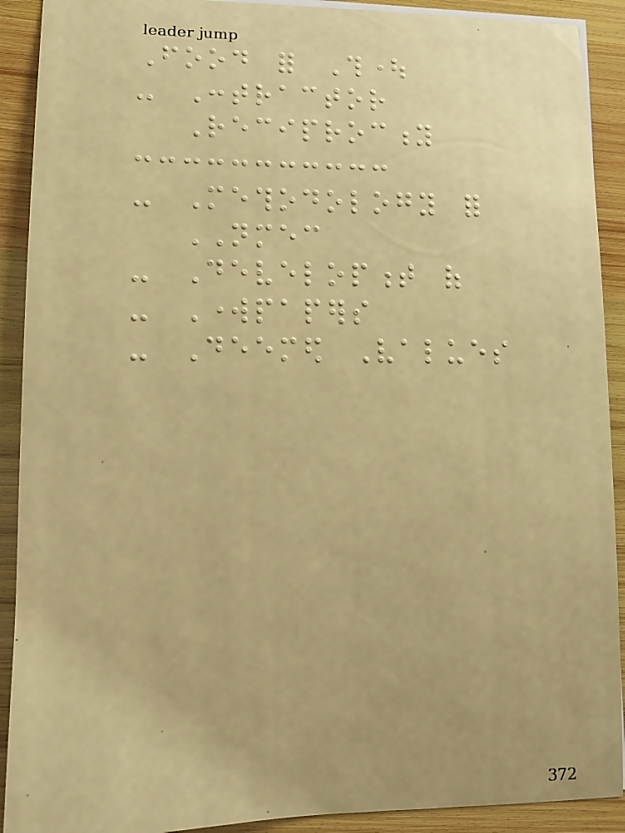Food for Thought
- Contractor
Reciprocity
- Methodology for
NMEC
- Development of
- Workpapers
- Deemed Values
